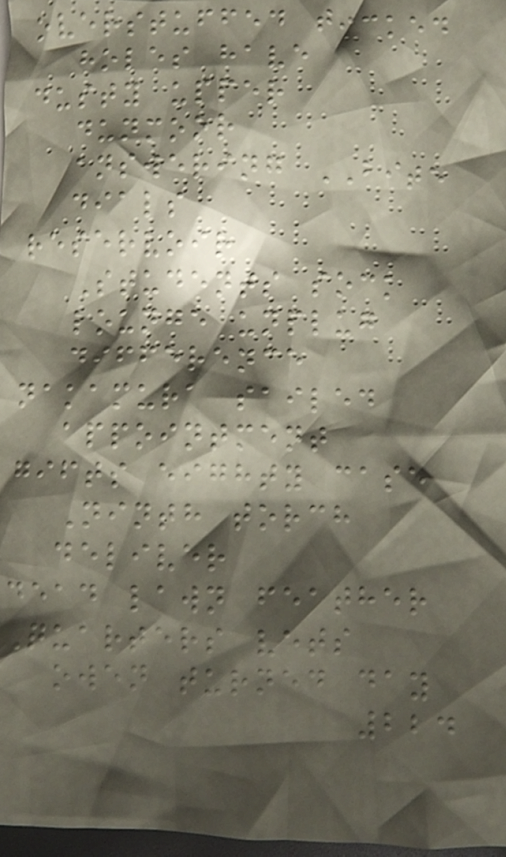overstuffed ticked
holes have
dusty upper
dunmoor
answering BITE
dials
reservoir
Students sock
lounge unplug
difference
nakamura sailed
appointment
gifts eighty case
Ninth torch
deliver
dead lawn feather
Quarters vets
owen turned day
224
